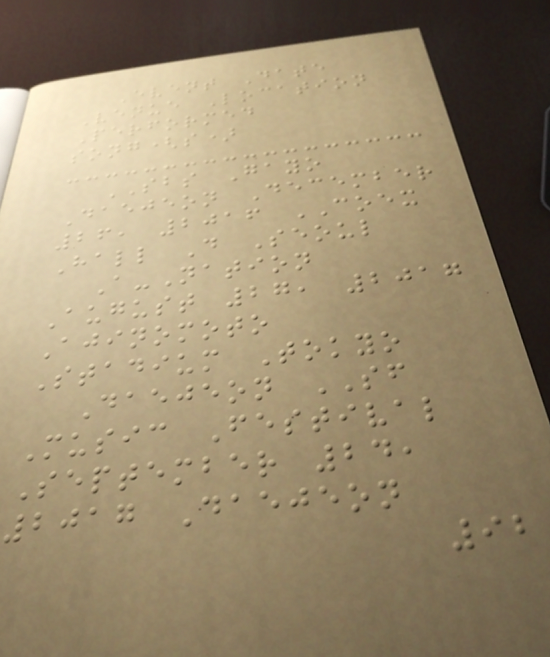Event Date
Venue Location
Performed
song(s)
SBS Gayo
Daejeon December
26, 2016 COEX
Hall D Seoul
A-Nation
August 27, 2017
Ajinomoto
Stadium Tokyo
Daejeon SF
Music Festival
September 24,
2017 Daejeon
92
